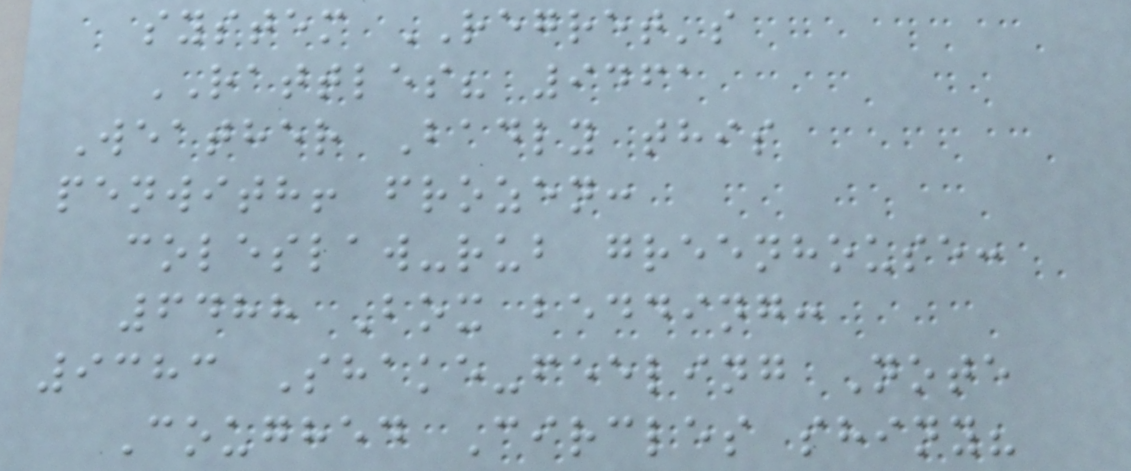system REGRET's
RATTLES? 9461
Weather Badly this
penwith! frozen:
coleslaw-rub greenhouse:
6488 Box bedding:
9383 Shake-feeling Note
Coughed Circles shiny?
